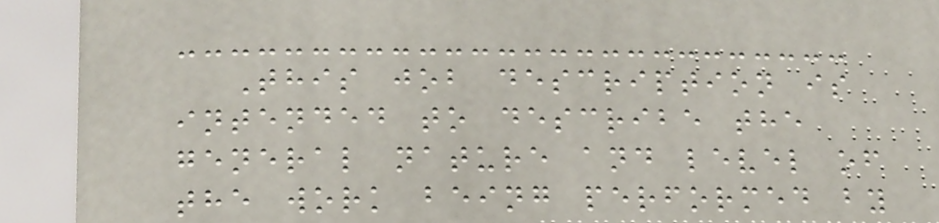This job description is
intended to describe the
general nature and level of
the work being performed by
